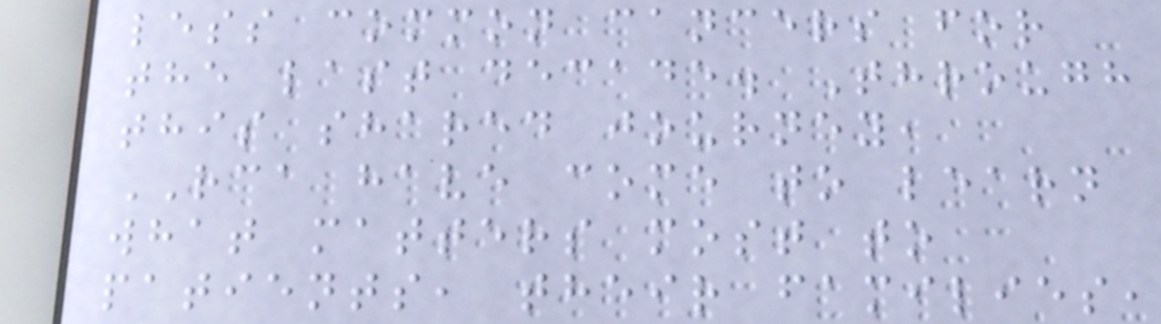less common cancers for
the last decade. Through
this shared journey,
RCA have come to learn
what matters most to
patients, their families,
